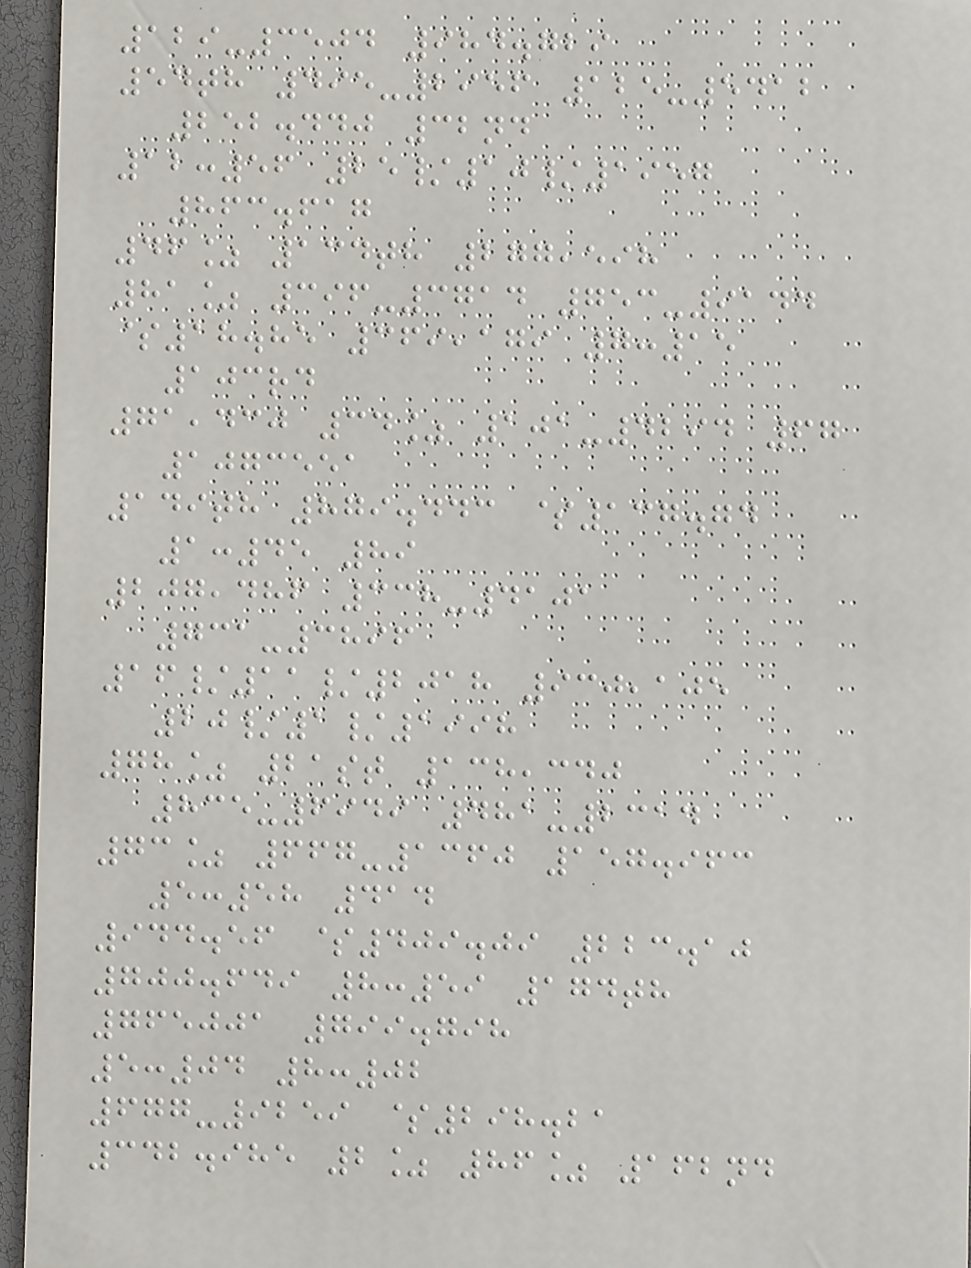129-3504 984.729
54th 495-2956 125-5412
252.440 32nd
12:56 25/10/1957
863.617
46% 134th 277,598
81% 396-3714 753-9144
$18.85 369,179 7:15
103rd
71,430 34% 101-4294 67
1073551
149th 879.443 $137.74
1:45 89
207,486 338-4101
731-3896
16/11/2018 930,105
20/1/1998
78% 21st 138,340
835-6949 481-2314
73% 667-1360 157.963
5:58 414
944.56 $409.09 223.10
700.649 8:59 174th
765001 799.798
5:04 8:02
677-9259 $298.21
342.985 2% 86% 162nd
